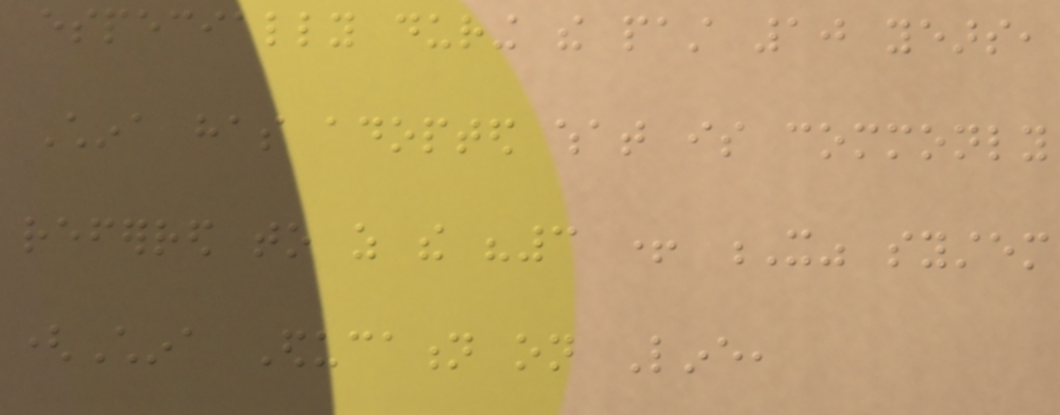especially during the past 10 years,
China has adopted what is commonly
referred to as the "3 + X" system
(China Education on Line,
